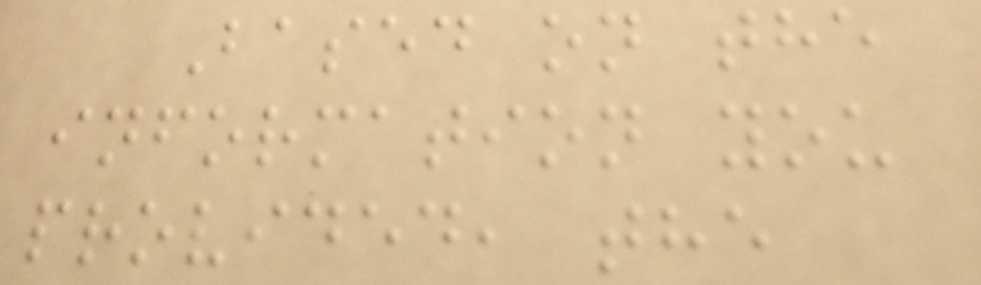Based on the
information you
provided, the
